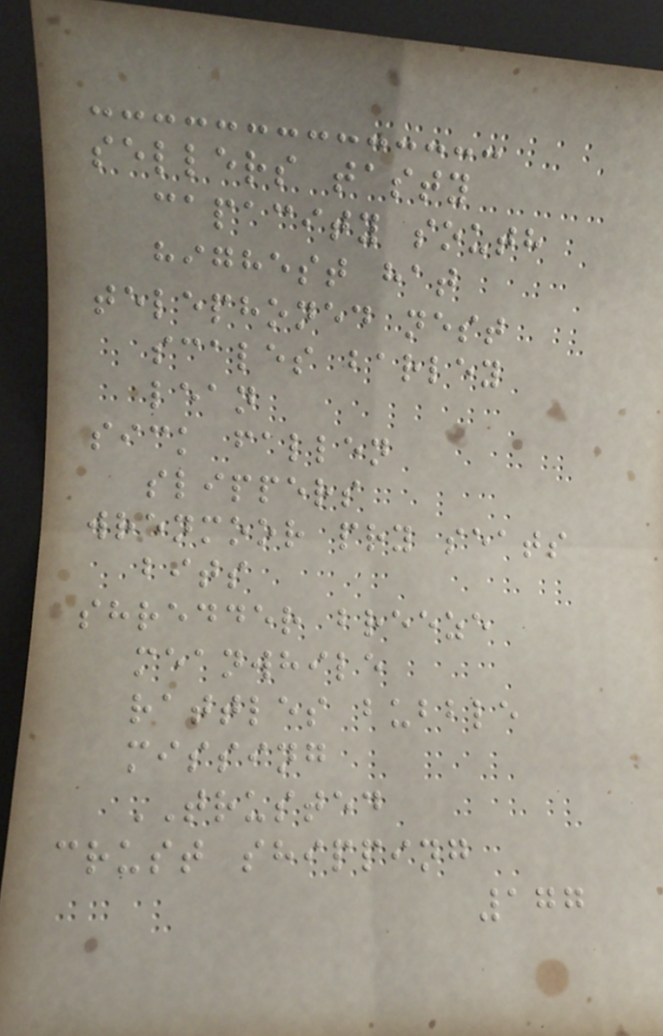sellers tasty
capacity south
highest hat
telephoned nest
scales barley
lean
sick fallen
slippers
wrenmoor pry seats
bits
shredder breeze
meanwhile
rattles bubble
missing
TRUSTED
crust shipping
177
